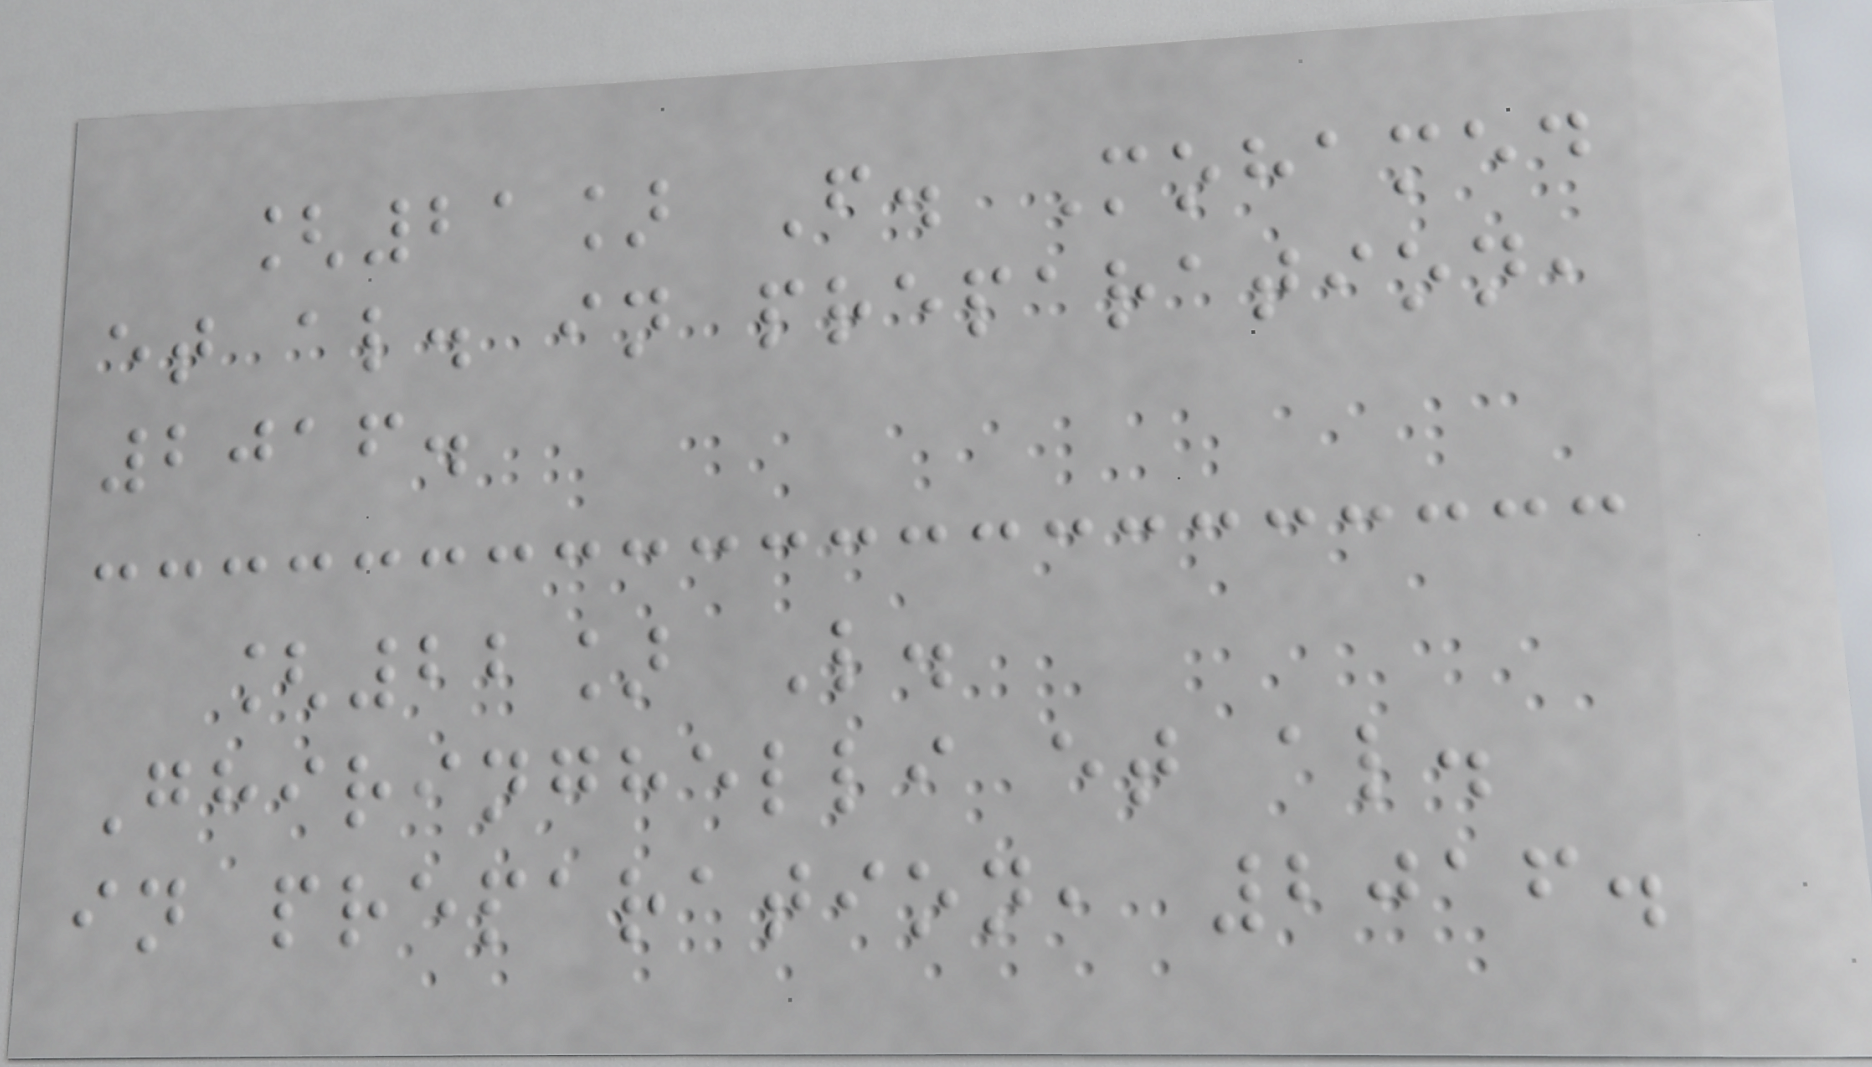[21] F. Mohamed
et al. in preparation,
2016.
[22] L.
Ghiringhelli et al.
in preparation, 2016.
